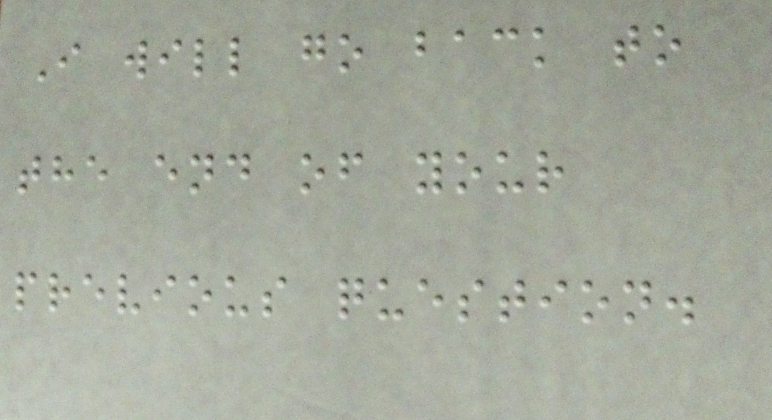I will go back to
the end of your
previous question.
